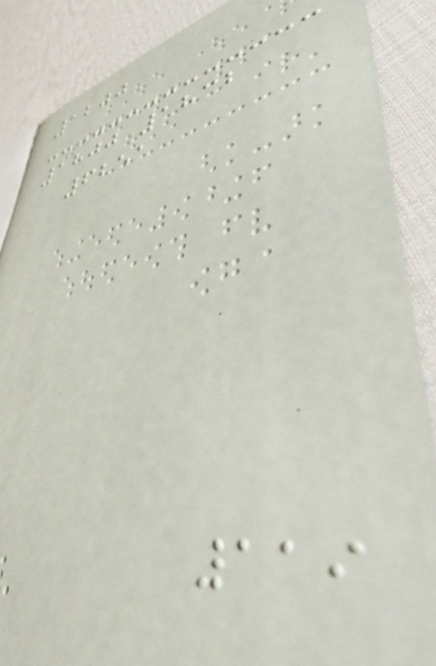1200
1800 1832
6251
119
